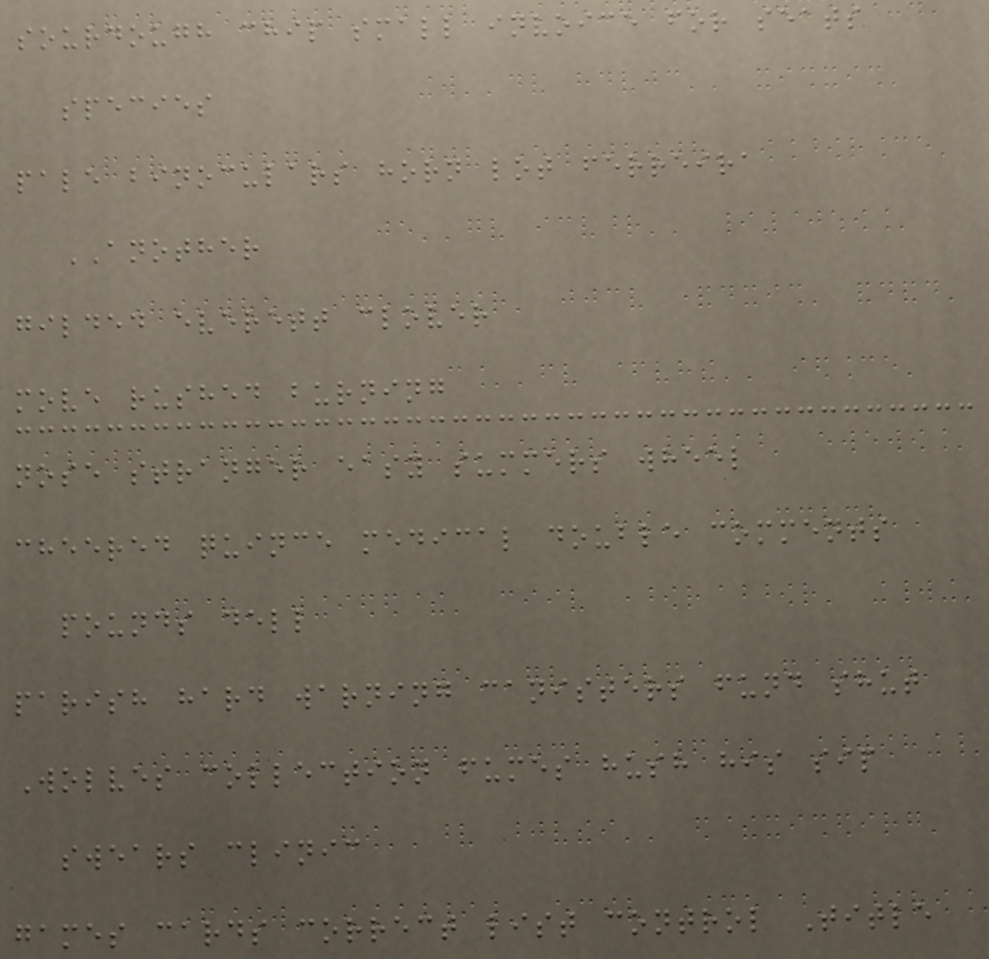sourdough chip small invoice for seats
species
pale binoculars horn lot ferreira
ANOTHER
gilded everett clover
move rushed burning
nose stranger easy summers wheel
cheered quince medical double comments
pounds dell
parish hard warning canisters fund shut
Wolves collection fumes hush his sip
swears clinic
games cards correct list control Title
